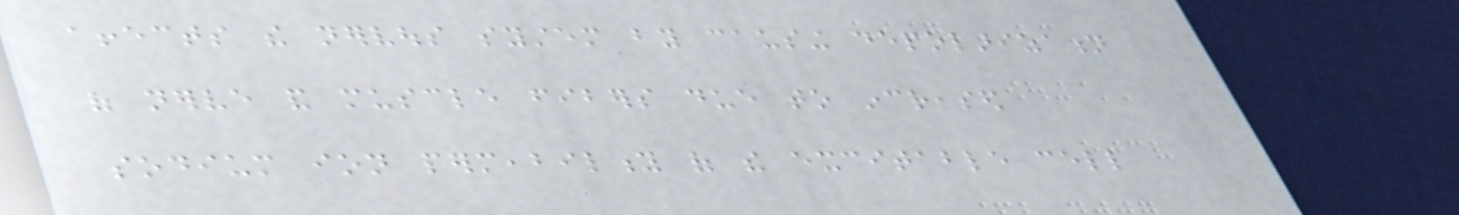affects the nervous system by causing depolarization
of nerve and muscle fibers due to increased
sodium ion permeability of the excitable cell
